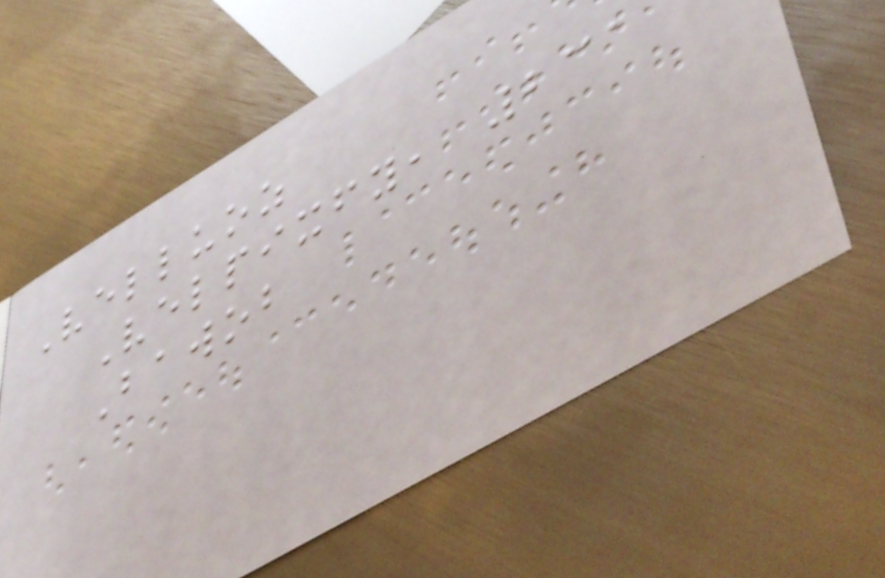Velluoz
Velpixfy, 231
Bawob
